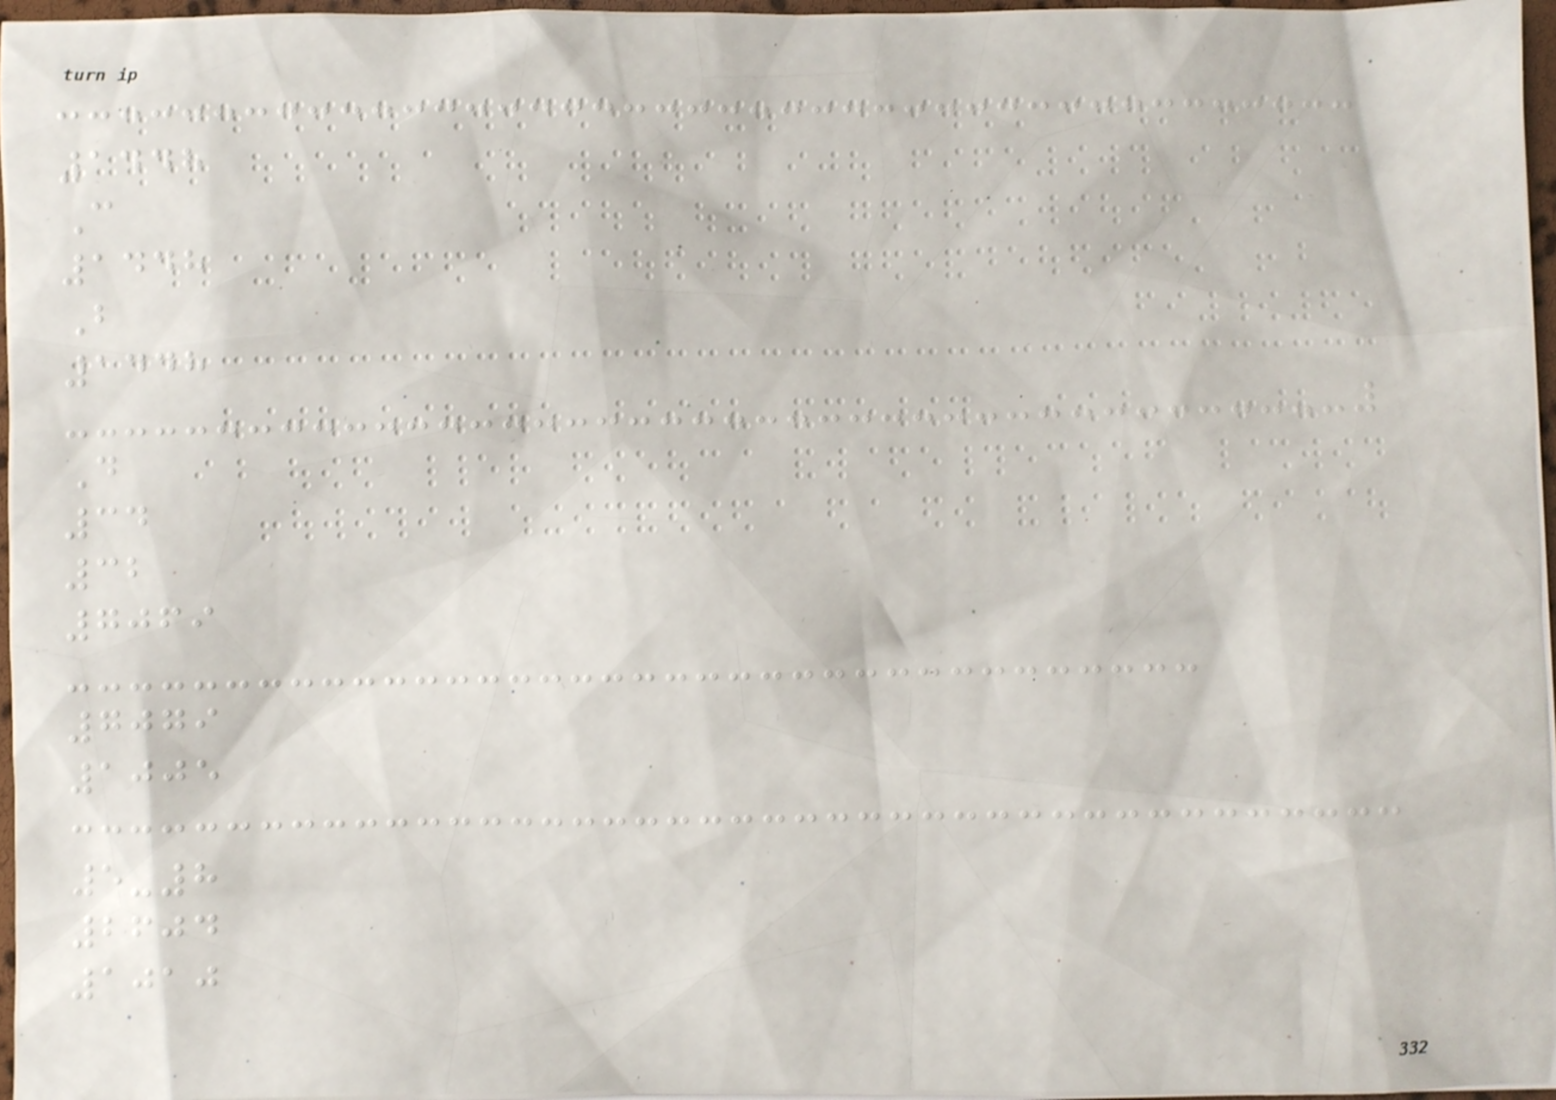1448
C
1448
B
1448
D
34
32
7069
7079
1005
5-8
2604
1010
